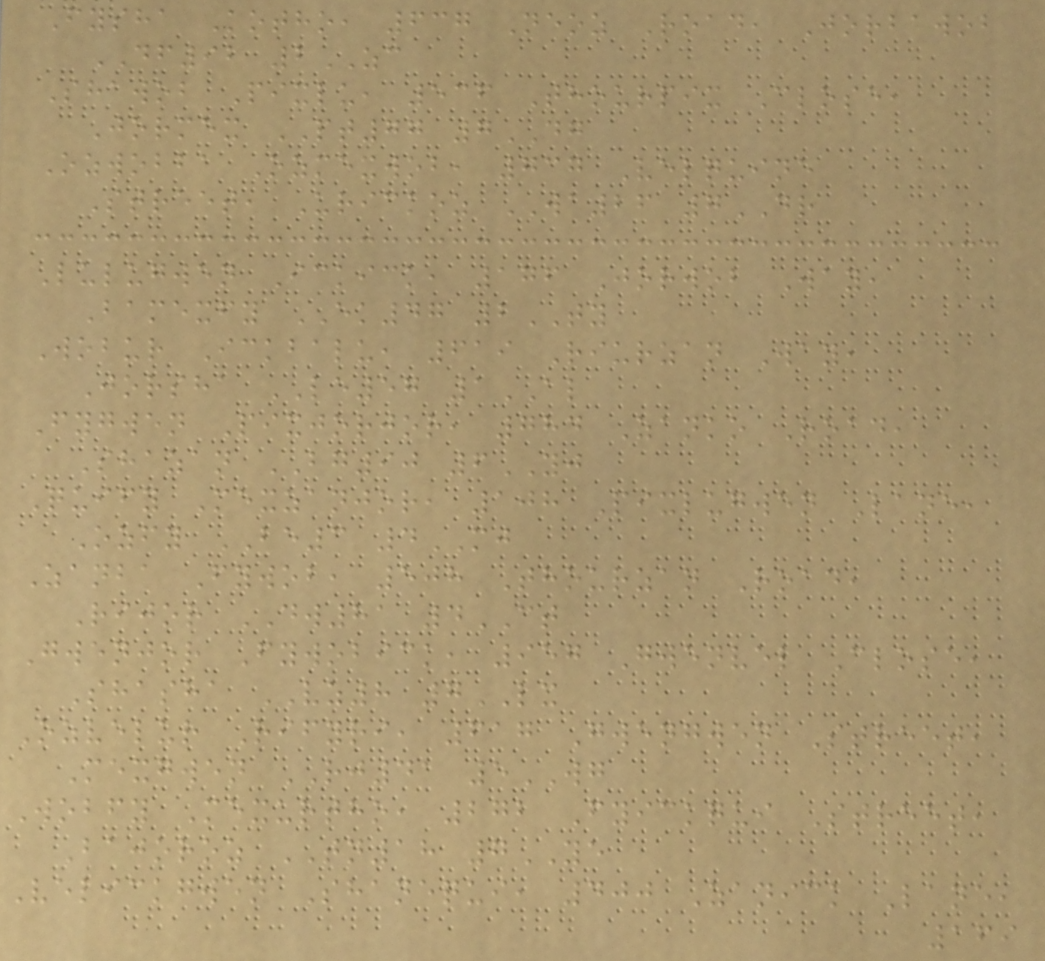Fysha Kotho, 637 Neoz Road, Jorbawob
DF92 2ZC
Shawob Pixlu, 536 Thourpix Close,
Jormex PT77 7DG
Ozwobba Ozmexwob, 737 Velquine
Street, Urickoz WA26 7DR
Lulugwen Ickick, 176 Jorwob Way,
Bamexfy EK47 2TY
Wobur Ickbalu, 619 Riurzan Way,
Jorsha LE57 1AL
Fygwen Pixjorjor, 784 Zanko Road,
Shazan BG90 6YJ
Quify Mexzanjor, 108 Pixlugwen Lane,
Ozfy BE3 4MJ
Zanba Fywob, 508 Thourzan Road,
Rijor DW81 4CT
Gwenjor Fywobick, 957 Gwenvel Close,
Shasha VZ8 7LX
Ozvelur Rifyri, 617 Gwengwen Street,
Mexgwen RJ41 5WG
Wobfy Mexurtho, 272 Fyickqui Street,
Bajoroz TN18 7YE
Velickgwen Shanequi, 400 Zanick Lane,
169
